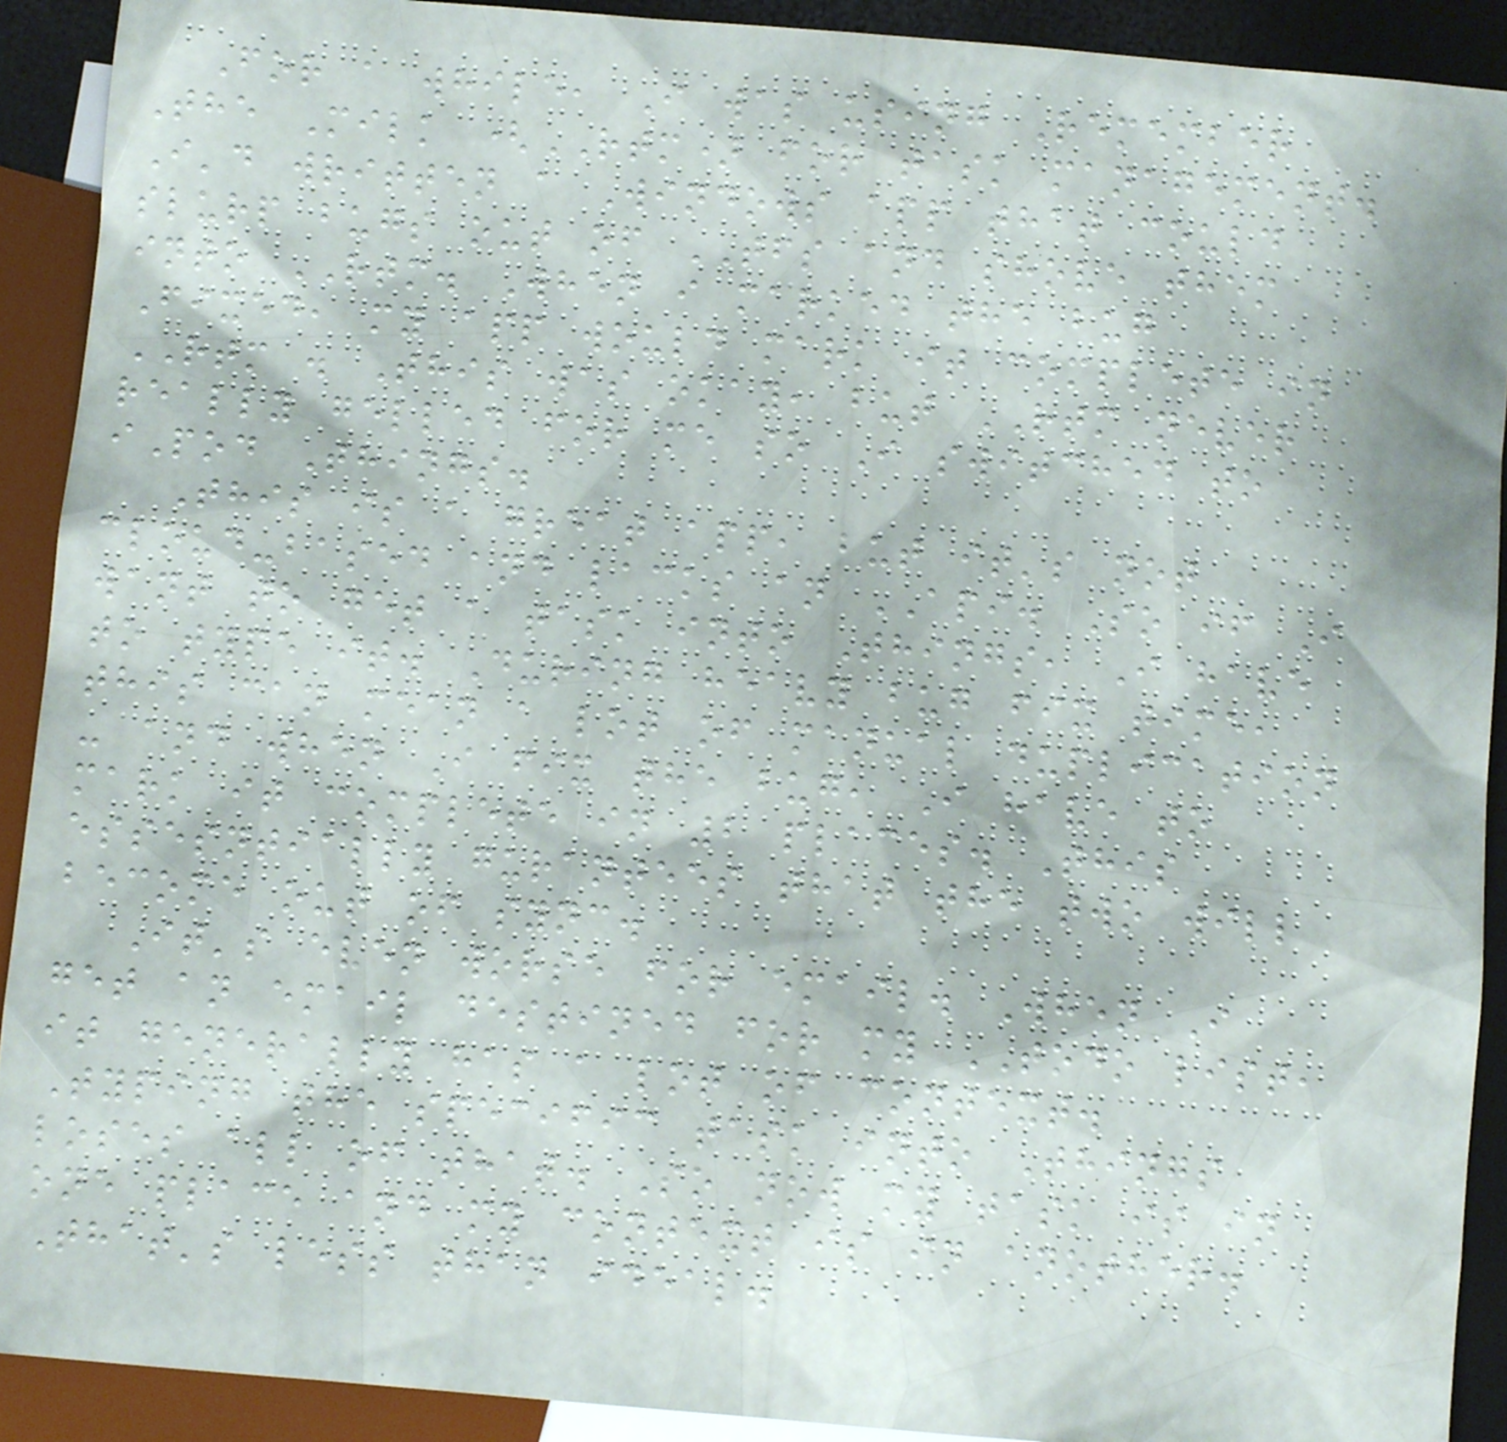For a while, I was using Remember
The Milk (RTM) for task management.
I'd written a Windows app that could
slurp bugs out of TFS and shove them
into RTM. When i marked the bug
Fixed, my app would mark it complete in
RTM . This was okay, but RTM never
really gelled for me so I switched to
iPod Things.
This is a great app, but it's not
cloud-based and lacks an API. So if I
want to get a task into Things, I have
to type it. During heavy bug fix time,
this can mean a lot of manual duplication
- and when I fix the bug, I have to
mark it complete in 2 places. This
essesntially gurantees that the two will
become out of sync.
It's even worse for email. When I
get an email destined for my TODO list,
it generally has a lot of context.
Typing the specific task into Things
loses all of that. So now my task is in
one place and my context is in another.
That's less than ideal.
